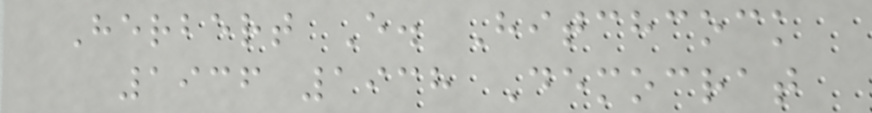Herbert E. Hitchcock
1936 1938 Democrat
